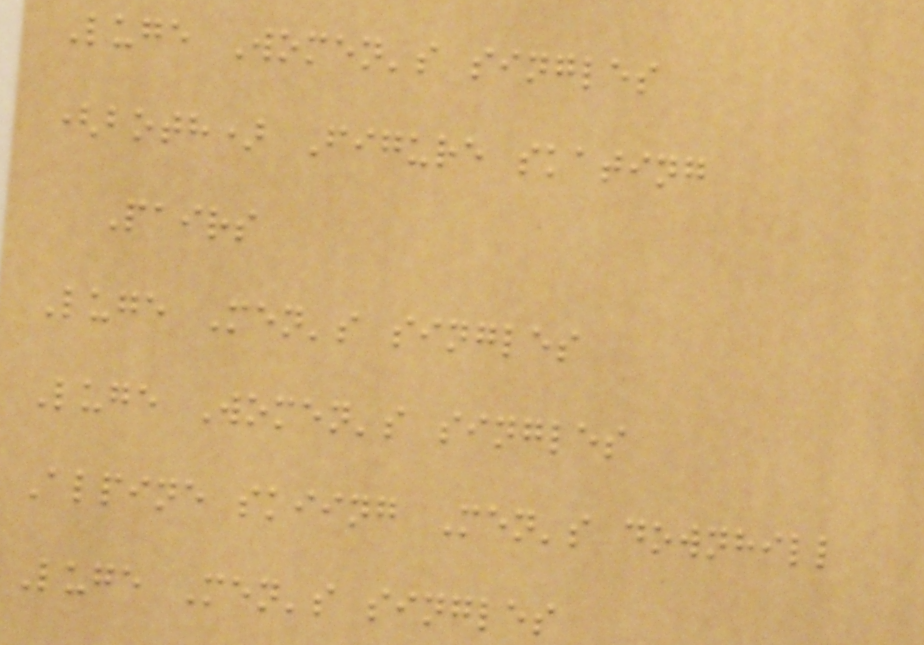Luge Women's singles
(both) Figure skating
Pairs
Luge Men's singles
Luge Women's singles
Alpine skiing Men's downhill
Luge Men's singles
